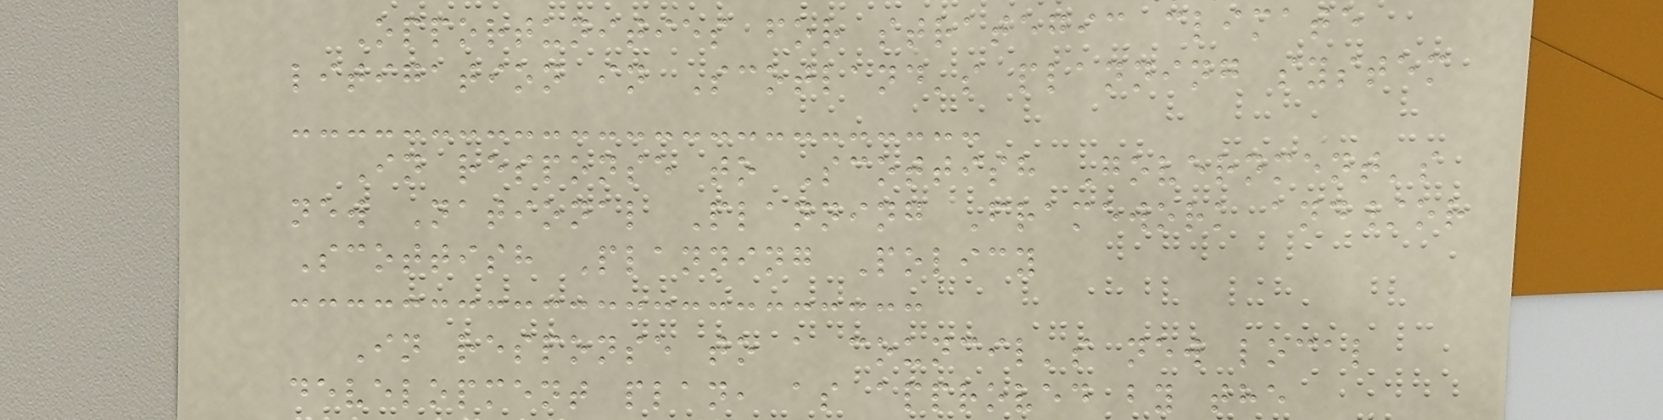Opportunities for strategic climate
litigation in Scotland's planning system
In response to Scottish Government's
new National Planning Framework and/or
Scottish Planning Policy
In response to a council's new local
development plan, as approved by the
